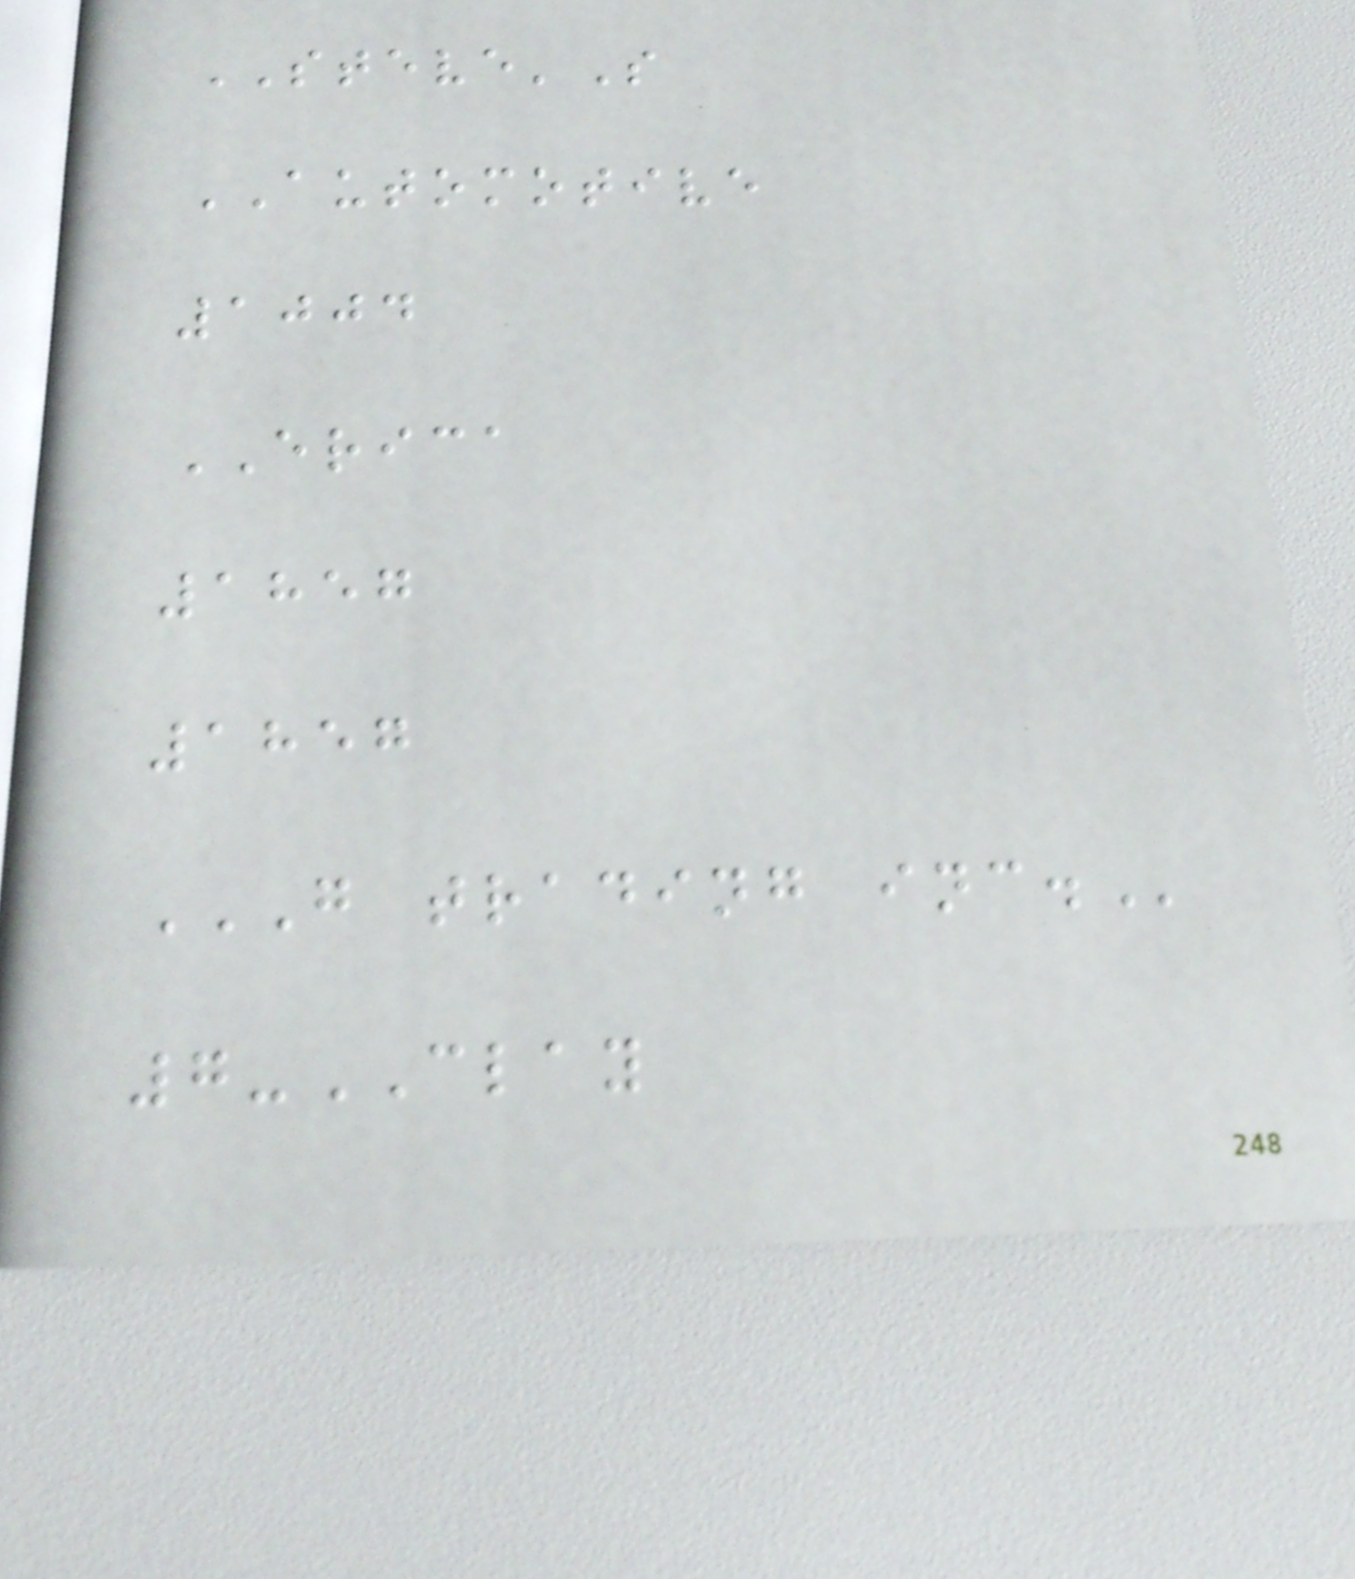STEVE'S
AUTOMOTIVE
1004
ERICA
1857
1857
G TRADING INC.
7-CLAY
